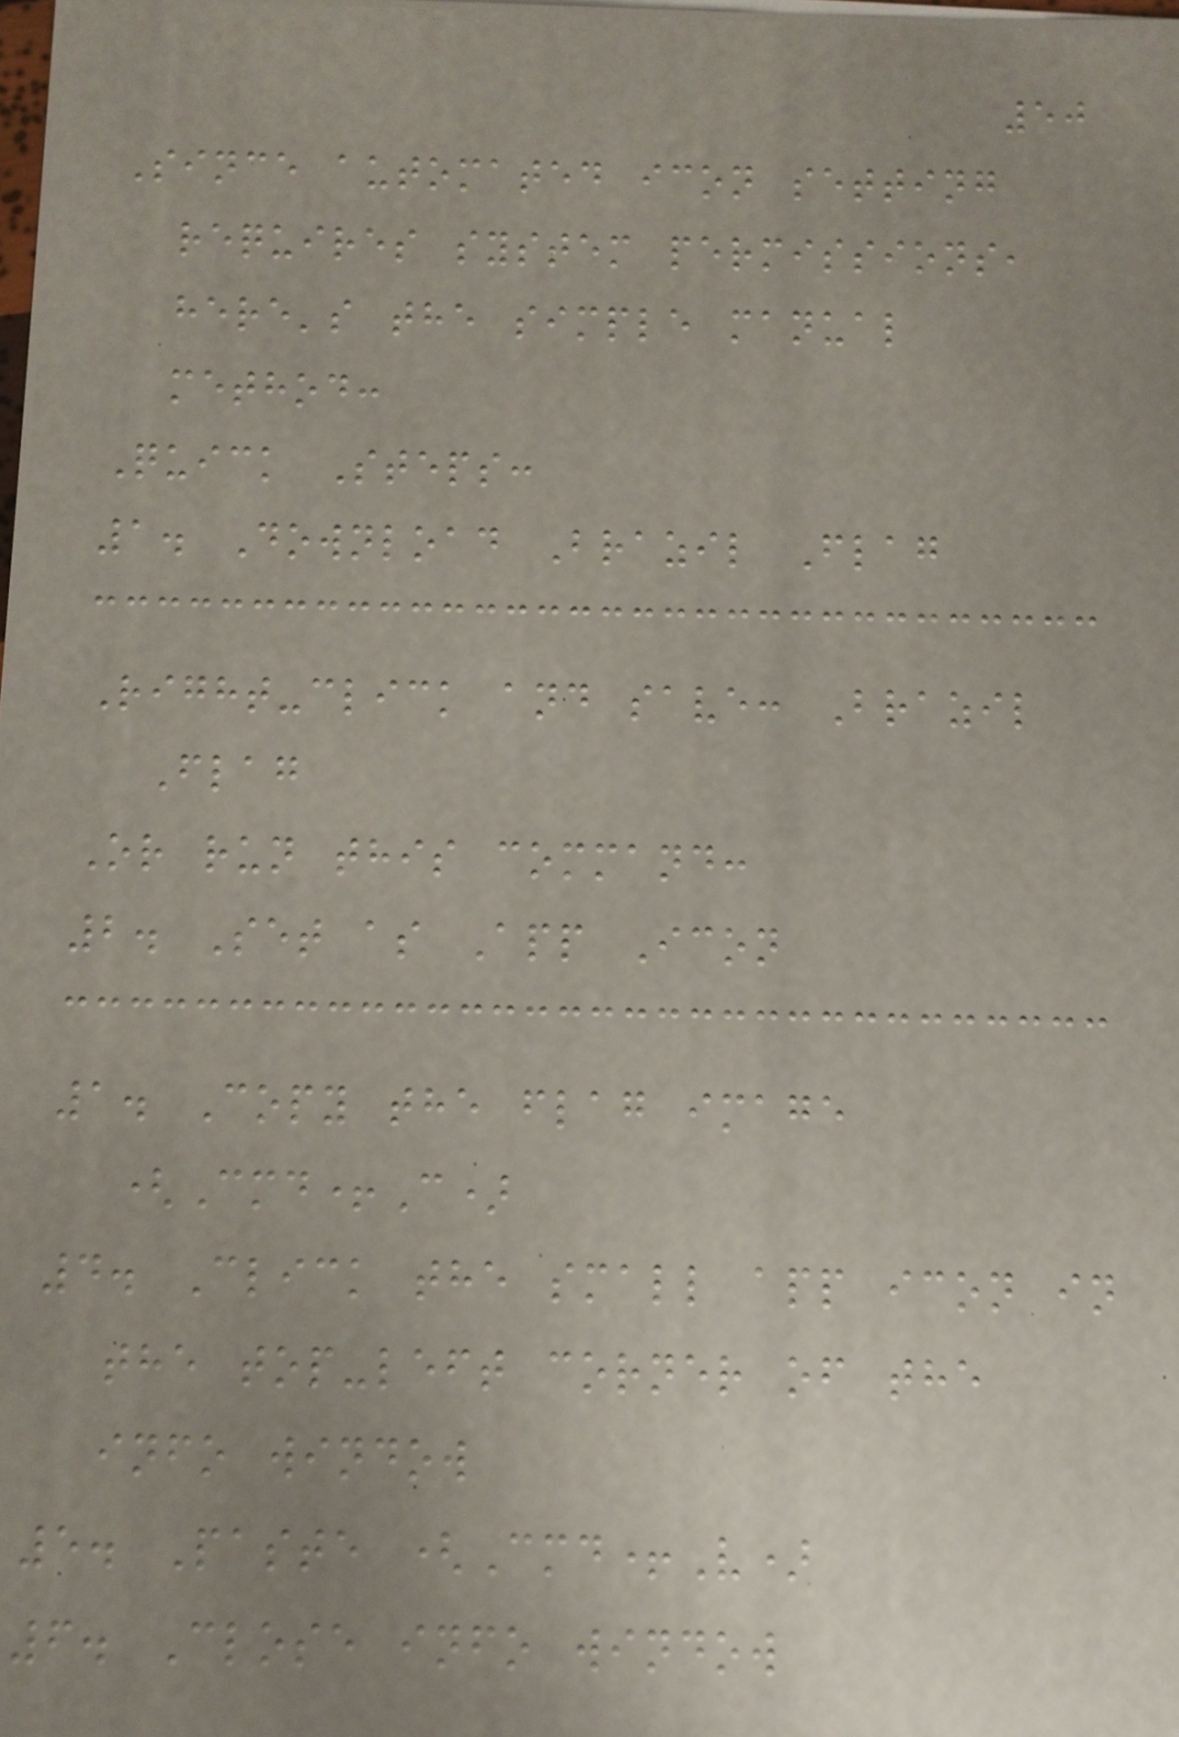50
Since automated icon setting
requires system permissions,
here's the simple manual
method:
Quick Steps:
1. Download Brazil Flag
Right-click and save: Brazil
Flag
Or run this command:
2. Set as App Icon
1. Copy the flag image
(Cmd+C)
4. Click the small app icon in
the top-left corner of the
info window
5. Paste (Cmd+V)
6. Close info window
